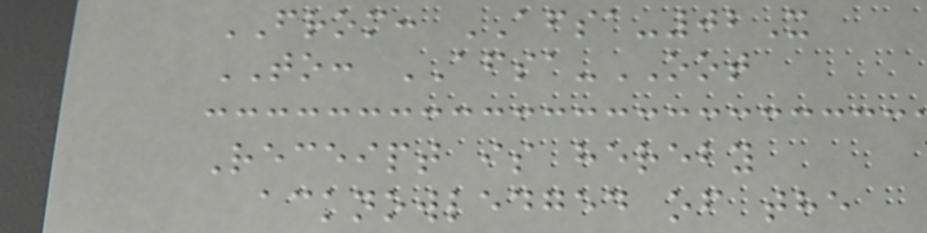FROM: AFSA-02X
TO: AFSA-OOT
Receipt is hereby
acknowledged of the
